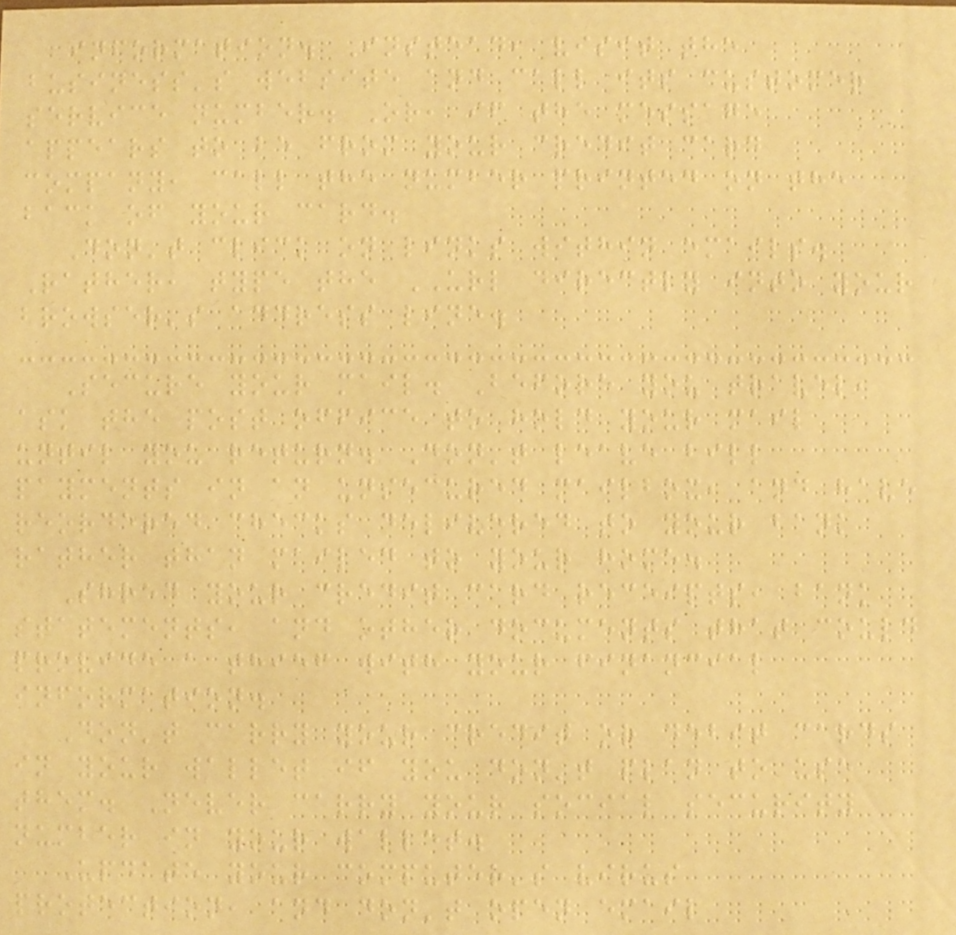information. Instead, visit the
business's website and call its customer
service number. Or, if the message
appears to be from your credit card
company, call the number printed on the
back of your card.
Don't click on links within emails.
Rather, type the URL directly into your
browser's address line.
Secure your mail. Before you travel,
ask the post office to hold your mail
until you return. Don't leave bill
payments in an unsecured mailbox, and have
reordered checks delivered to your bank
rather than mailed to your home.
Shred your credit card receipts, bank
statements, and other documents that could
provide a thief with your financial
information.
Don't carry your credit or debit cards
in your wallet if you don't plan to use
them. Never carry your social security
number in your wallet.
Update your computer's virus
protection, and don't open email
